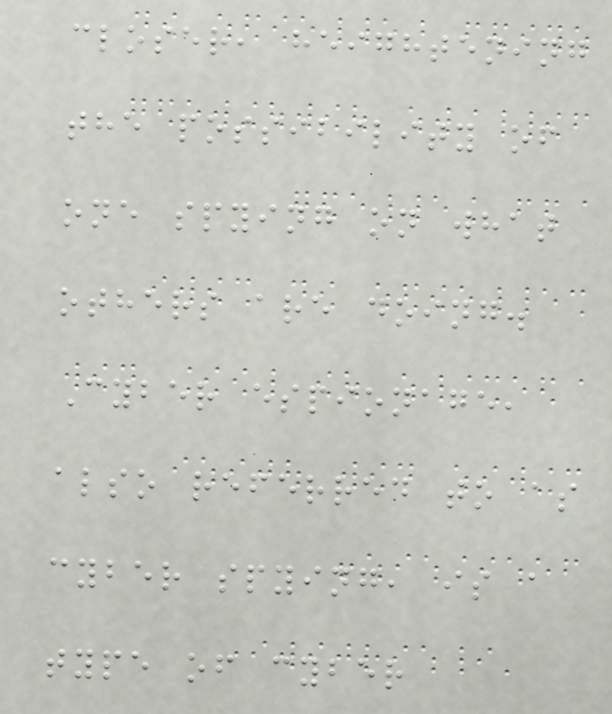closer, heightening
the possibility of
one spying on what
others are doing.
Cyber espionage,
also referred to as
cyber spying, is a
type of cyber
